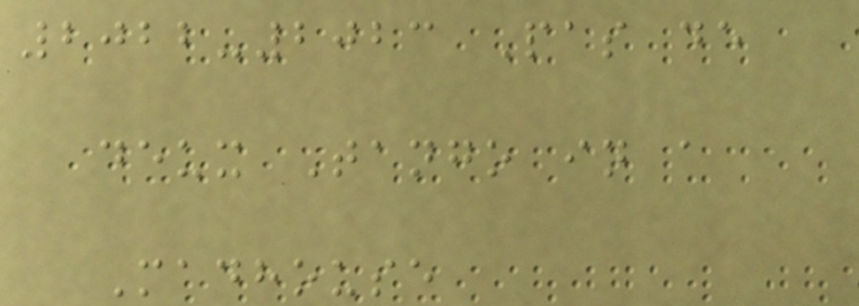2022-2023 Pas de
deux Tango in a
Madhouse
